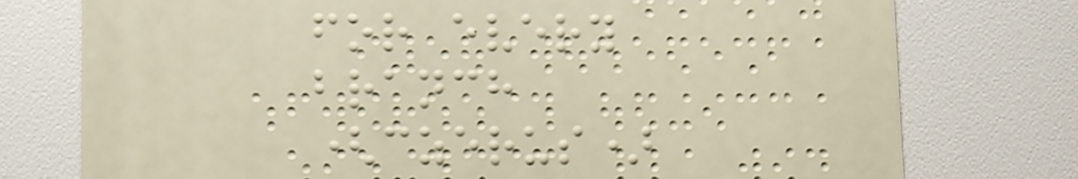for every
branch
(czerus)
